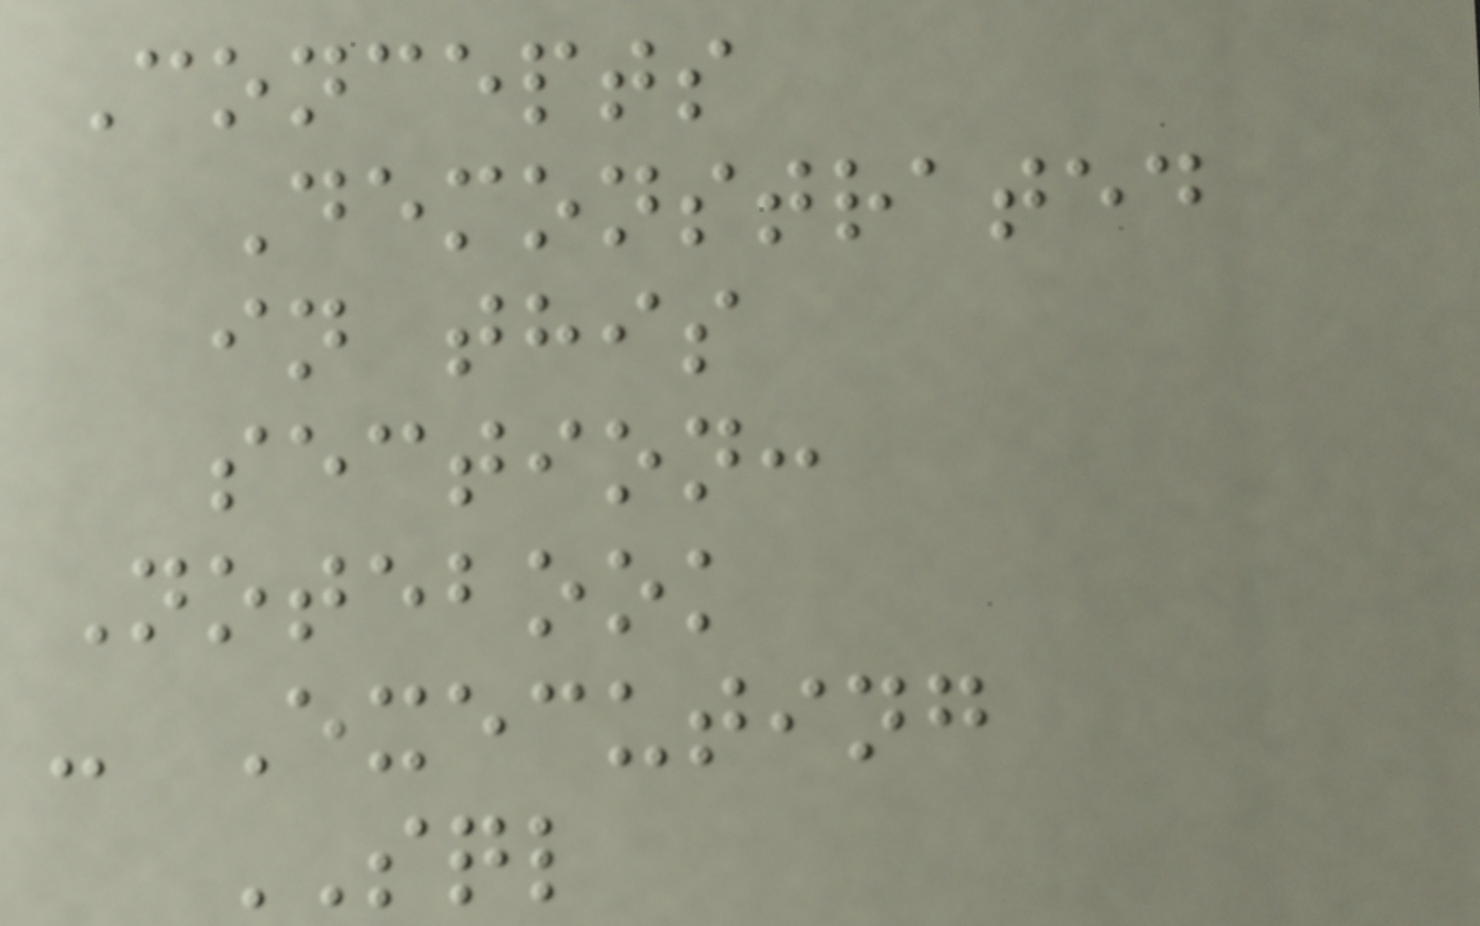Concepts
Demonstrated
in this
section:
Notebook
- Executing
SQL
